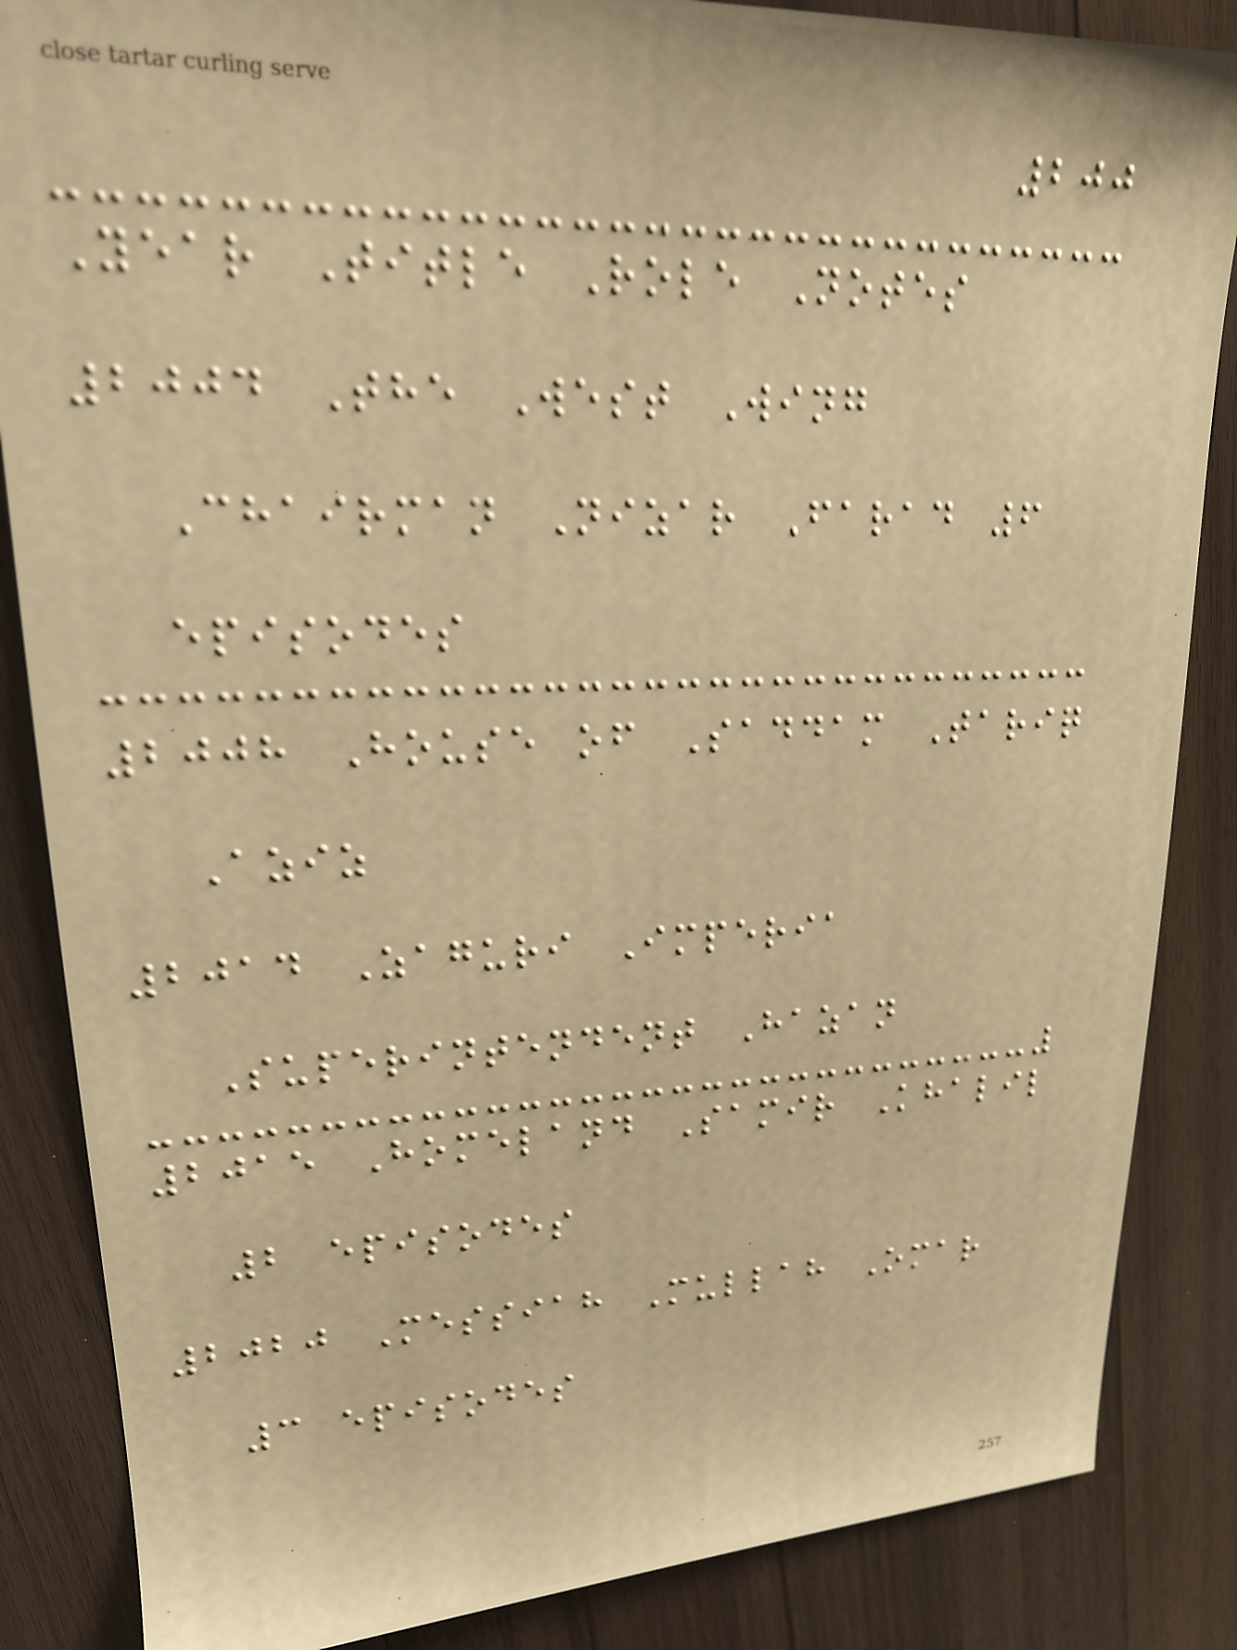200
Year Title Role Notes
2004 The West Wing
Chairman Nizar Farad 6
episodes
2008 House of Saddam Tariq
Aziz
2014 Zaguri Imperia
Superintendent Hazan
2015 Homeland Samir Khalil
2 episodes
2020 Messiah Mullah Omar
3 episodes
